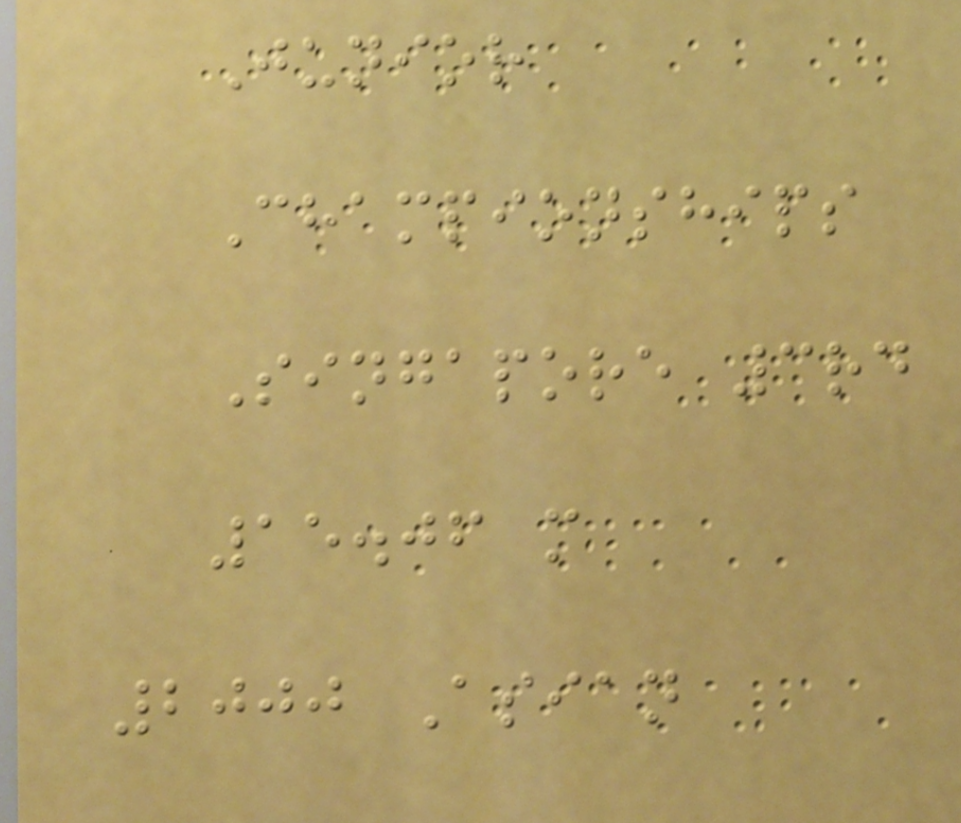Junior
Championships
Singapore 3rd
15.06 m
2000 Asian
